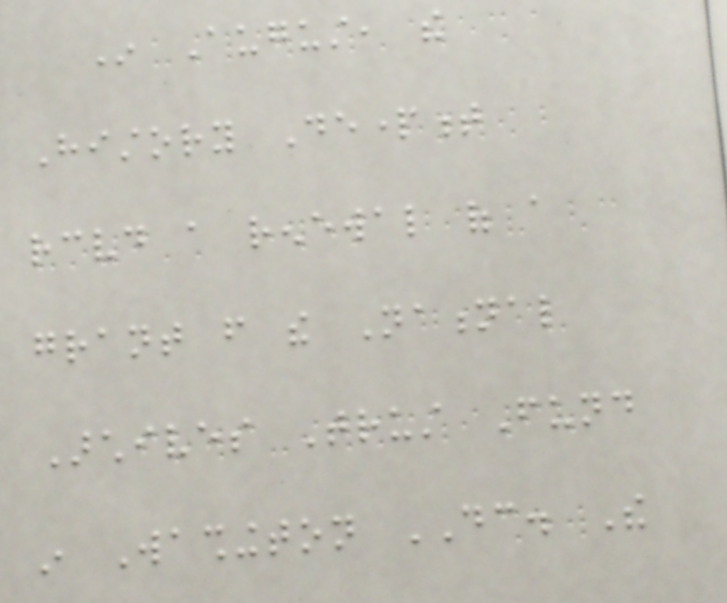In August, the
History Department
received a renewal of a
grant from the National
Archives Trust Fund
in Washington DC. The
